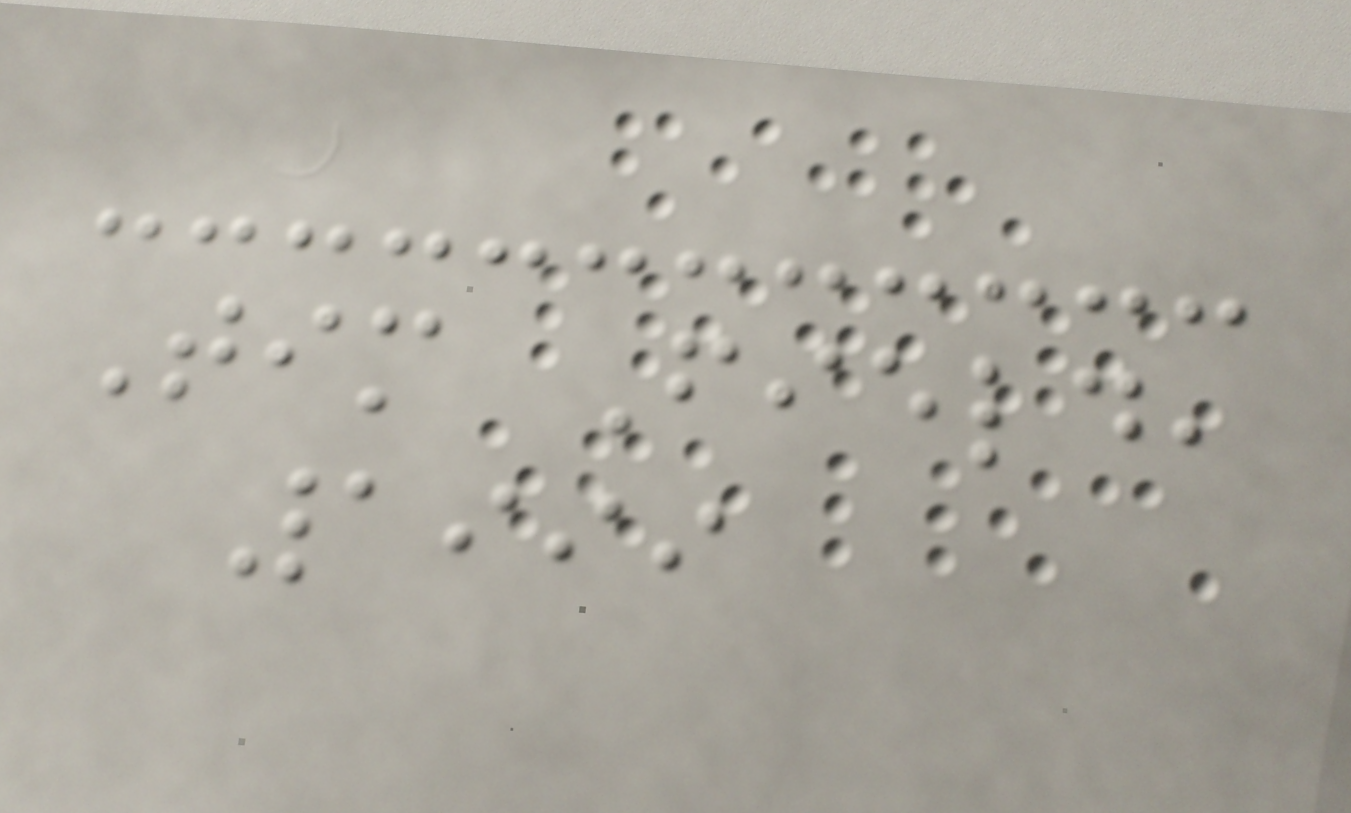Tim Field,
1999
